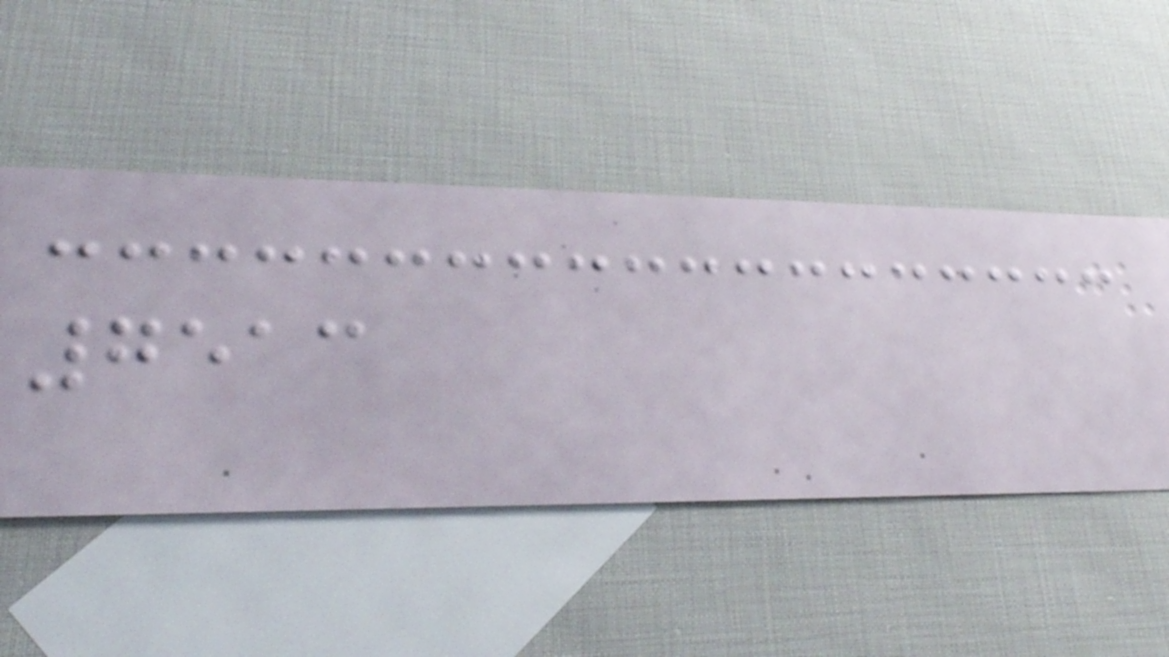7513
